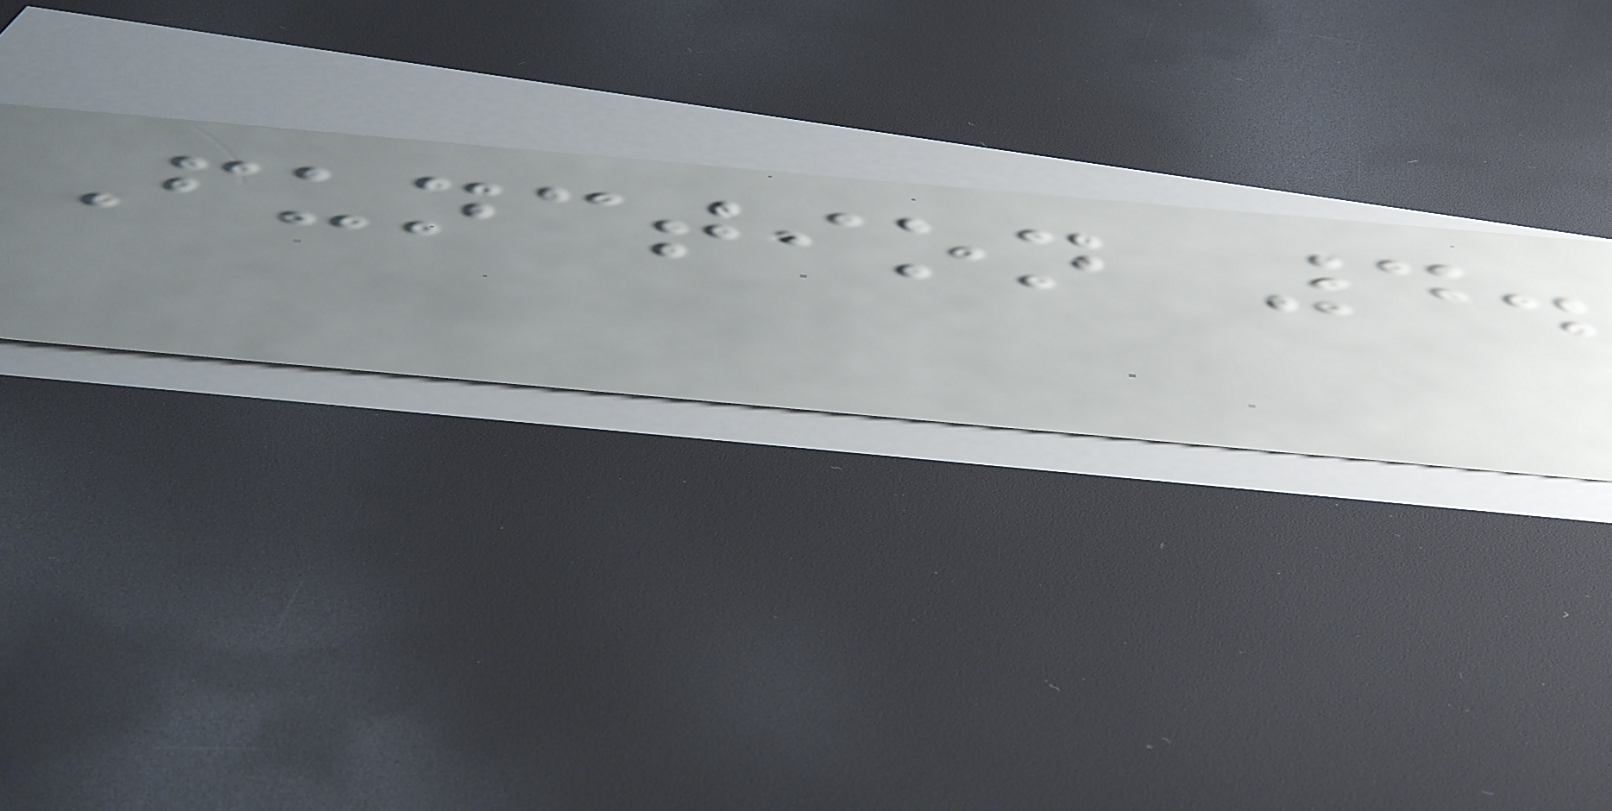Function 4.
